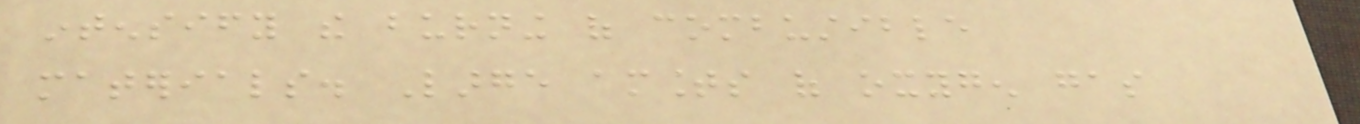intensify the burning of combustible
materials. Large amounts of oxygen gas
